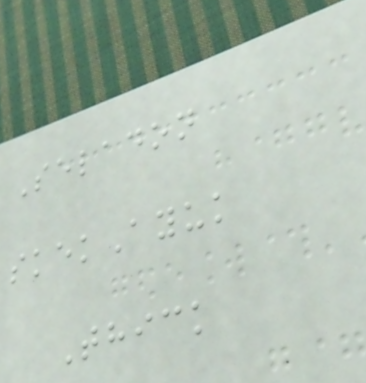Seladon
skekAyuk
Thick
